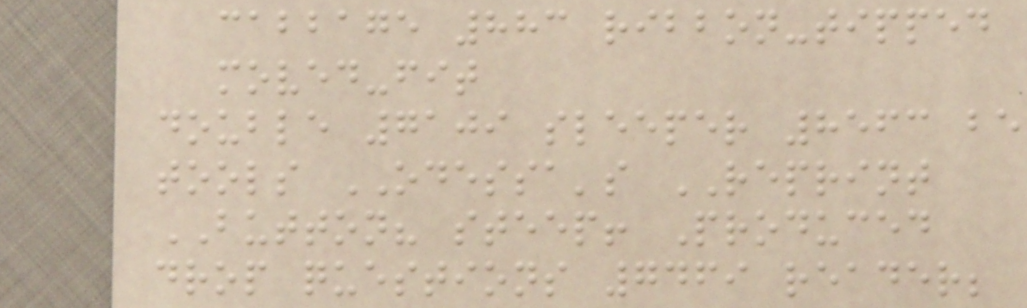cabbage 883 ribbon-tipped
moved-fit
double 7109 sleeper 8563 be
tools ODESSA's REPRINT
BUTTON? steep! Produced
drop questions 7469 reader;
